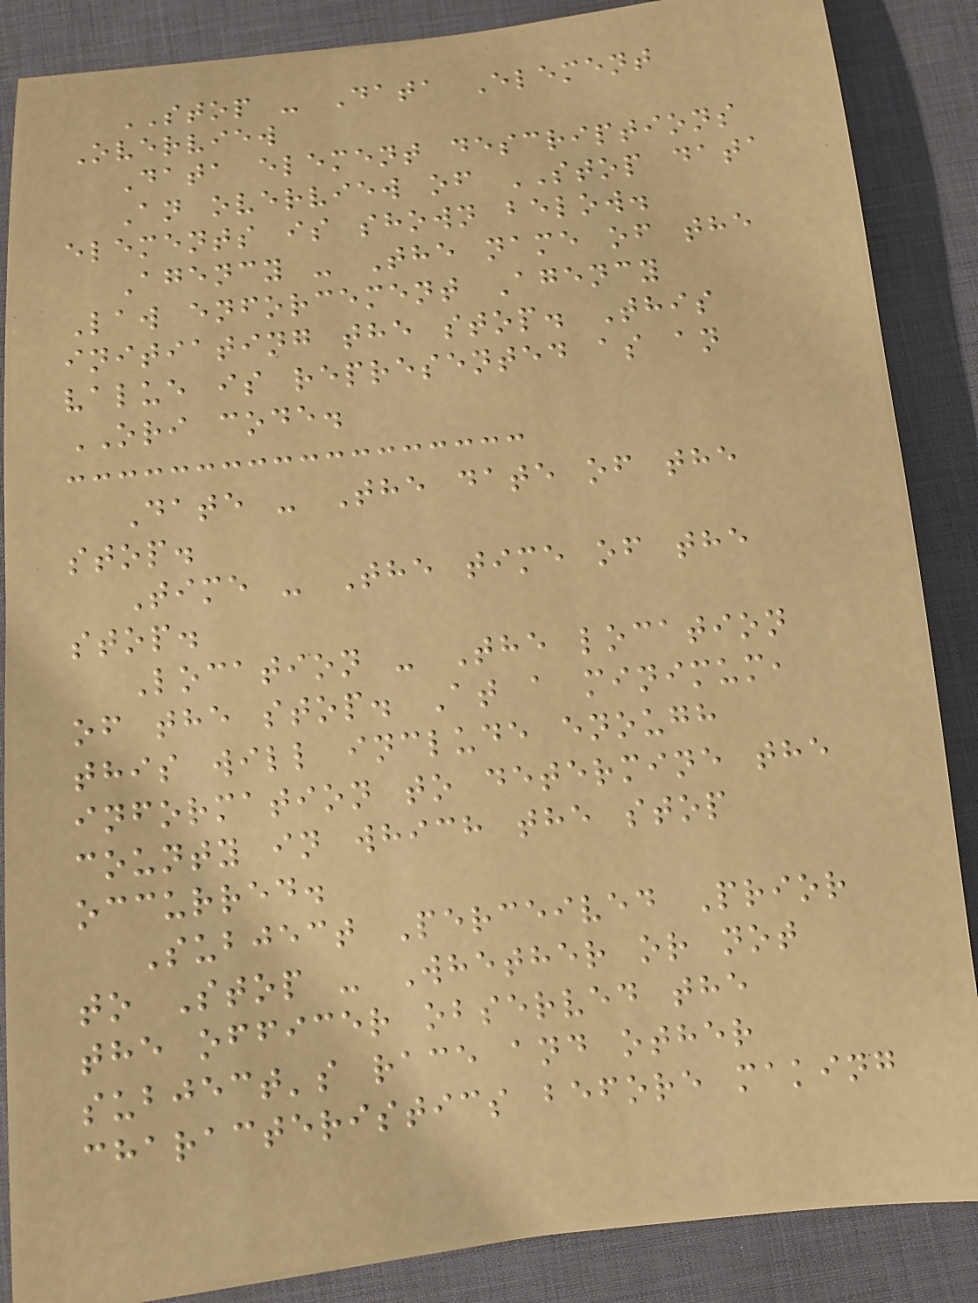STOP - Data Element
Overview
Data element descriptions
An overview of STOP data
elements is shown below.
Agency - The name of the
Law enforcement Agency
initiating the stop. This
value is represented as an
ORI code.
Date - The date of the
stop.
Time - The time of the
stop.
Location - The location
of the stop. At a minimum,
this will include enough
information to determine the
county in which the stop
occurred.
Subject Perceived Prior
to Stop - Whether or not
the officer observed the
subject's race and other
characteristics before making
